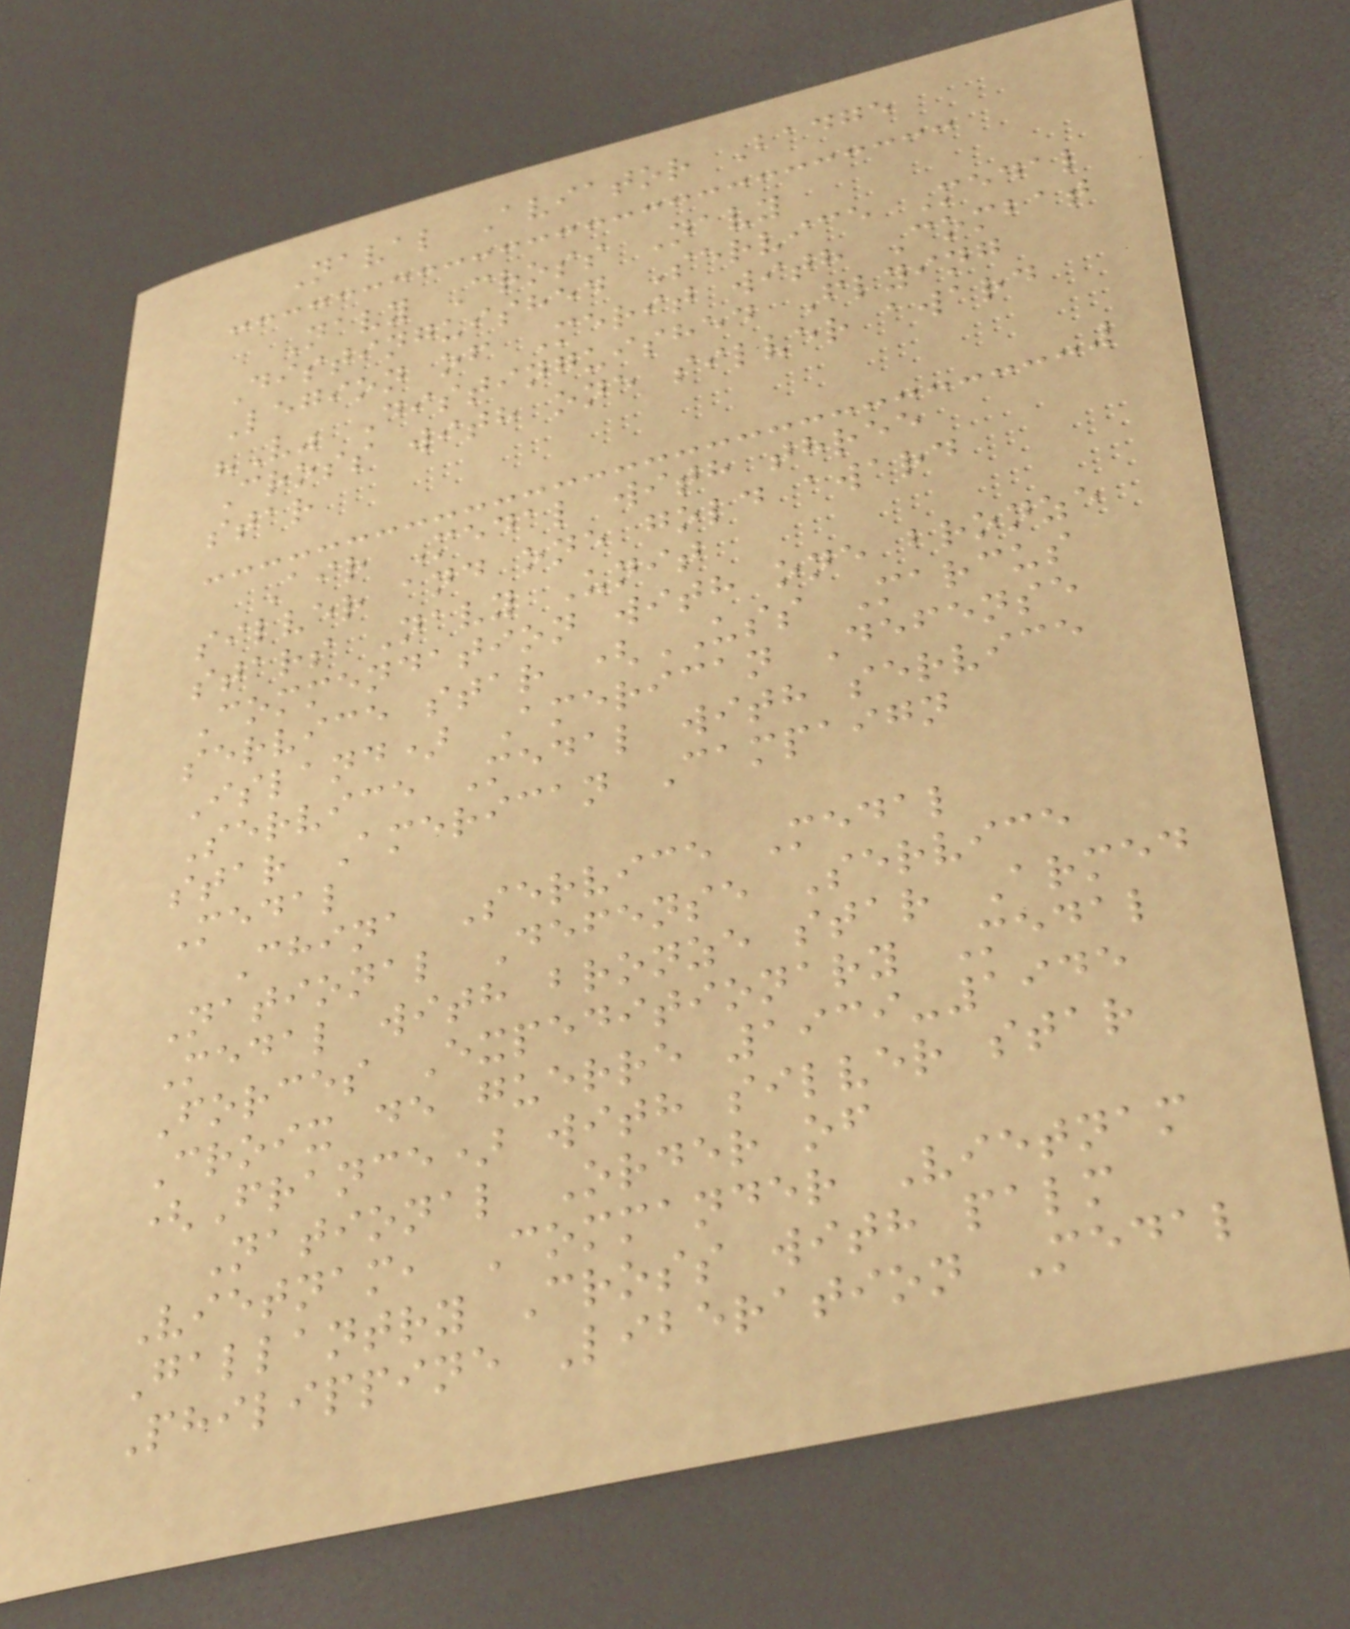Naval Aviator Badge
Navy Cross Navy
Distinguished Service Medal
Legion of Merit with Combat
"V" Distinguished Flying
Cross with one silver award
star
Air Medal with three
silver and one gold award
stars Navy Unit
Commendation with one bronze
service star (USS Marcus
Island) American Defense
Service Medal with service
star American Campaign
Medal
China Service Medal
National Defense Service
Medal with bronze star Armed
Forces Expeditionary Medal
Croix de guerre 1939-1945
(France) with silver star
National Order of
Vietnam, Commander Vietnam
Gallantry Cross with palm
Philippine Liberation Medal
